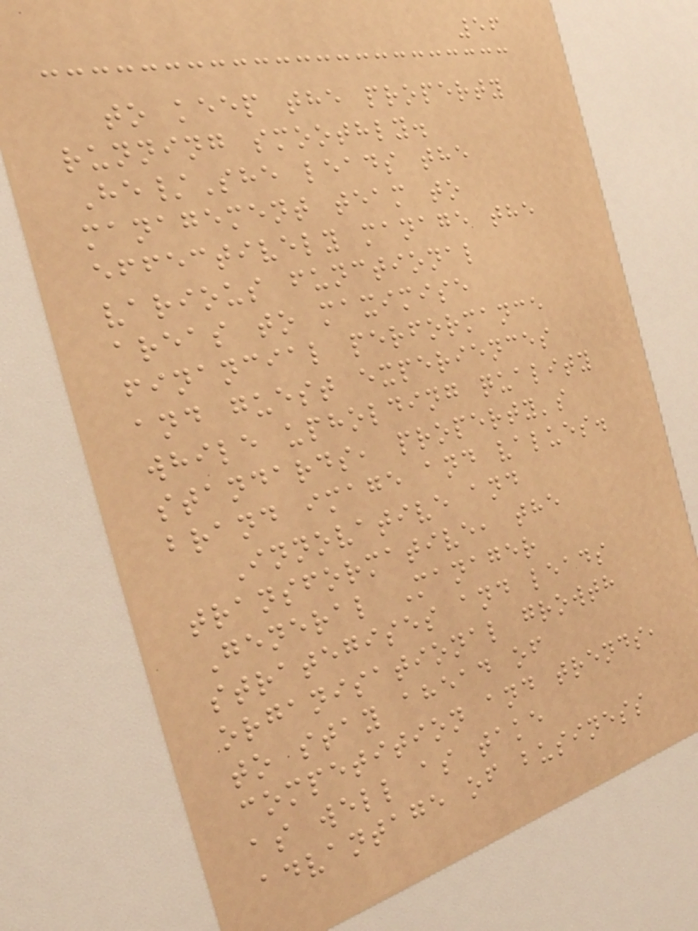56
to keep the property
running smoothly.
He/She leads the
management team to
effectively manage the
various functional
areas to maximise
financial performance
and guest experiences
while upholding quality
standards, property's
brand image and values.
Innovative and
transformative, the
General Manager
strategises and leads
organisational growth
to stay ahead of
competition and trends,
as well as take
advantage of business
